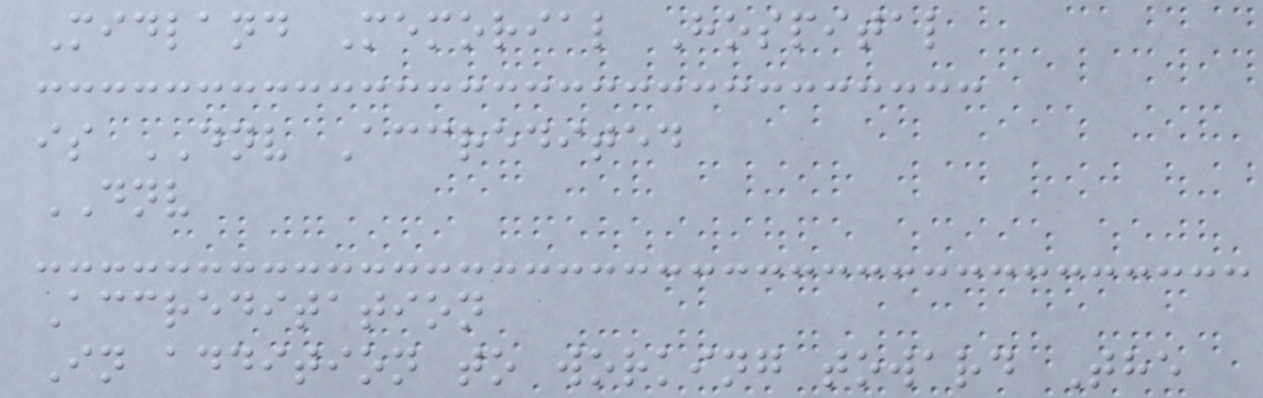Midland Memorial Hospital
is DNV Accredited
DNV
Accreditation
In addition to working toward The
